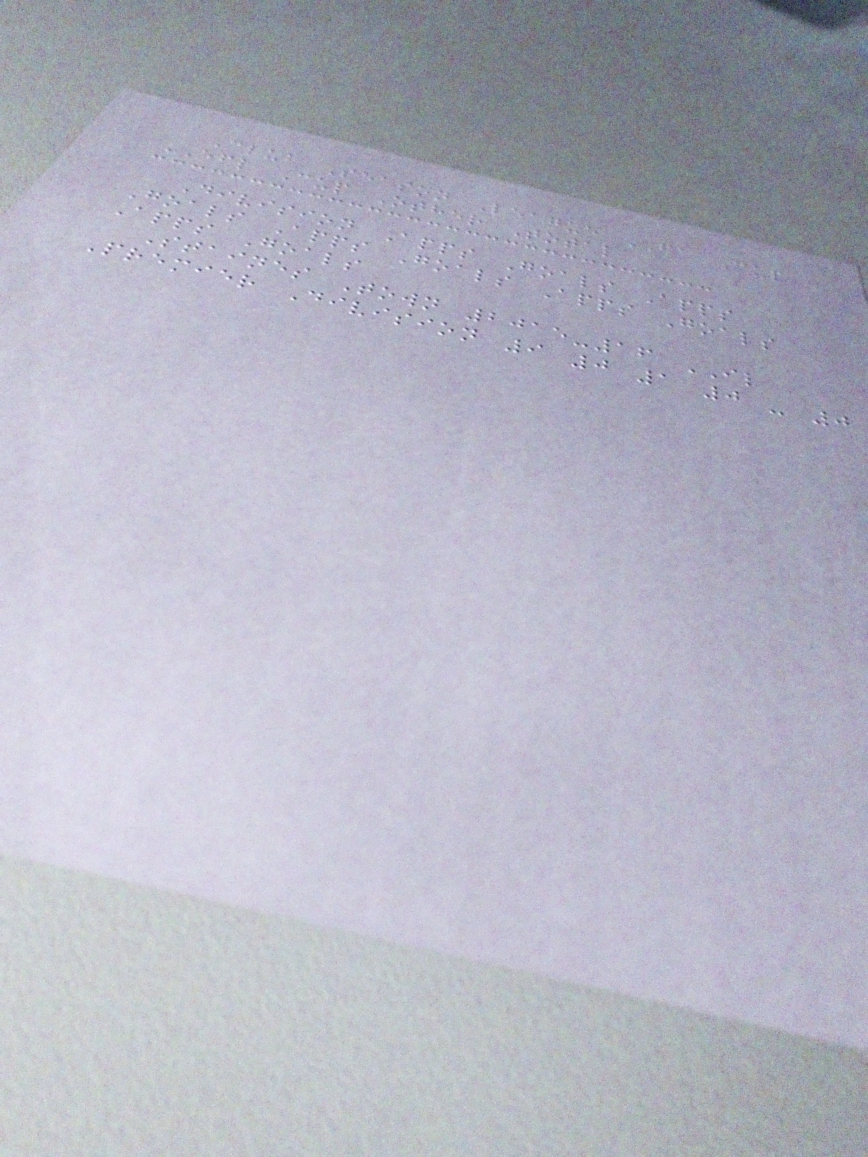Club Season League FA Cup
EFL Cup Other Total
Division Apps Goals Apps
Goals Apps Goals Apps Goals
Apps Goals
Staines Town 2015-16 IL
Premier Division 9 0 1 0 - 0
